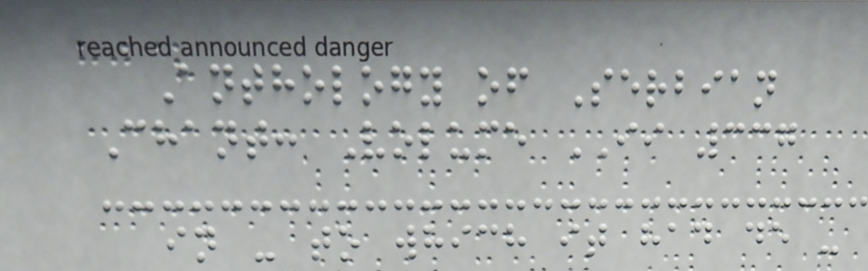Anthology of Serbian
Chant: Volume II 337
in - to which it had de -
